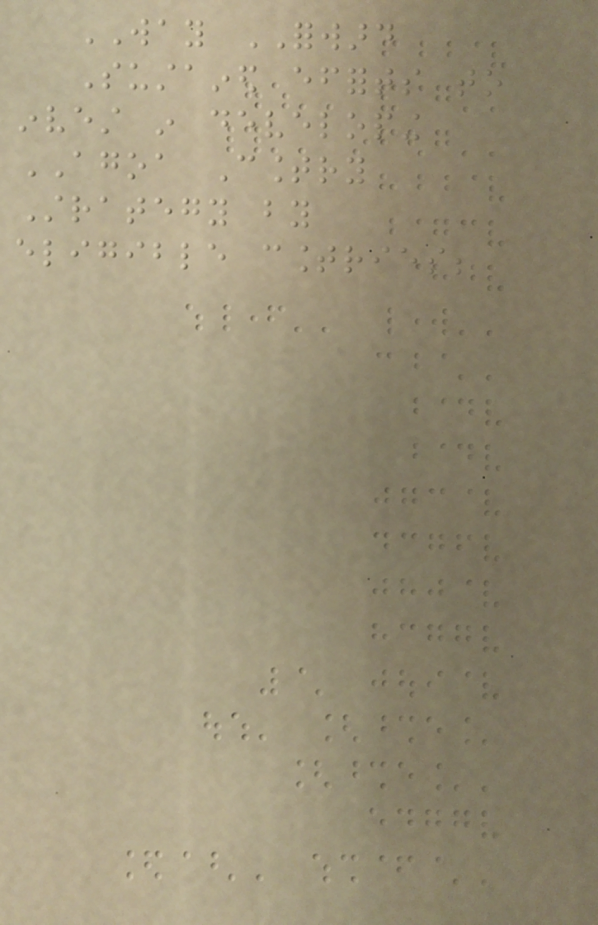WAY FORWARD
Sustained efforts to
invest in developing
AGOA Country
Strategy by
eligible countries;
